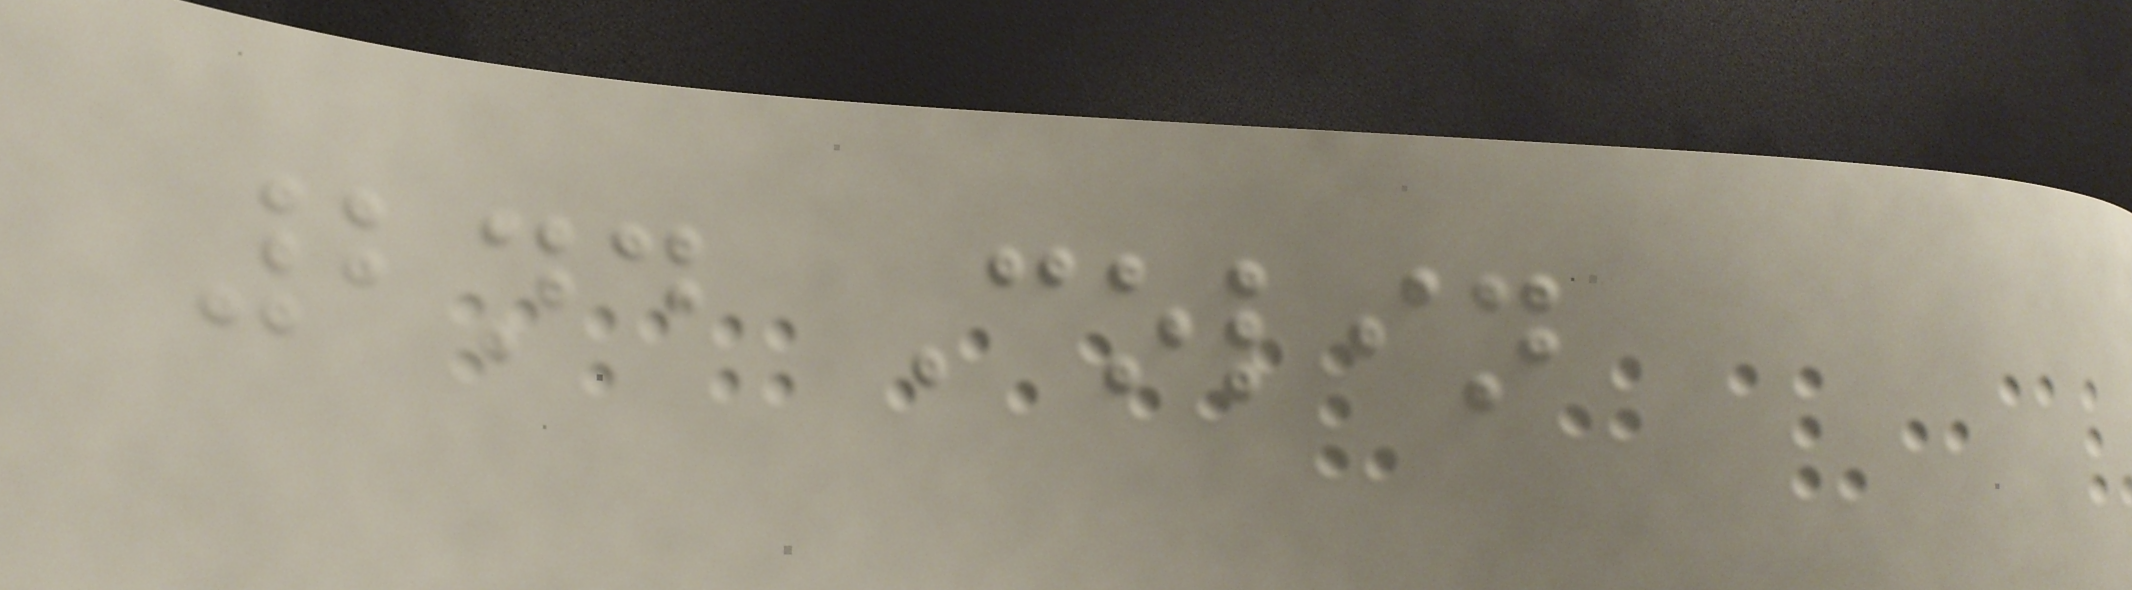2nd Colin
